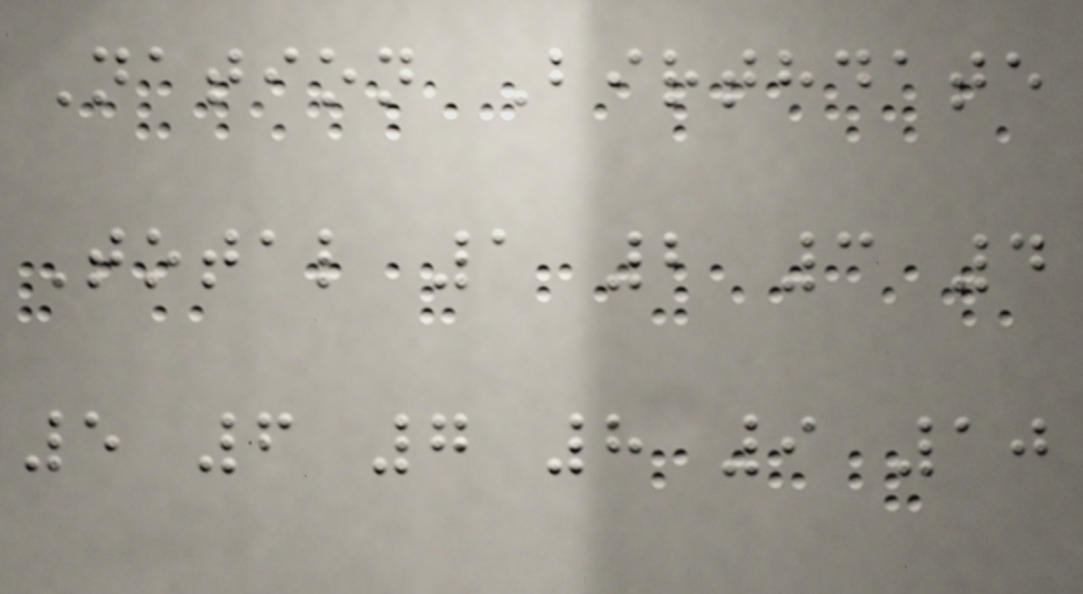Nation Birthdate
Total 1 2 3 4
5 6 7 8 9 10
